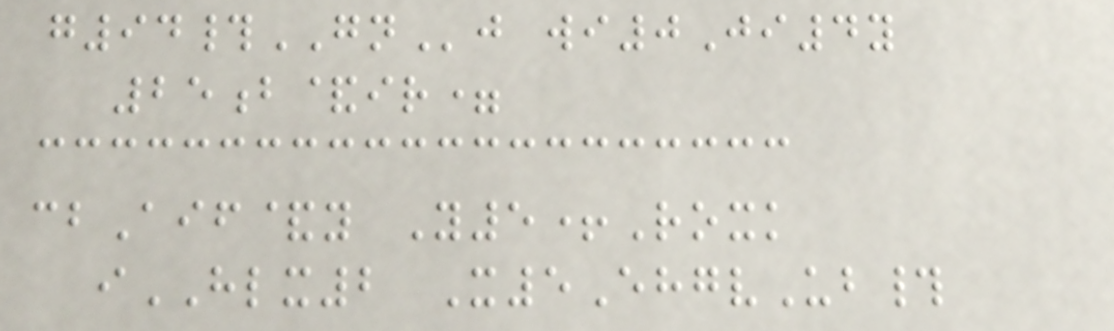g94#GNj wi0Ji4y
25b&ir=
cbAif&y Y5+Roxk
iHLX2 X5EhgvUb#
